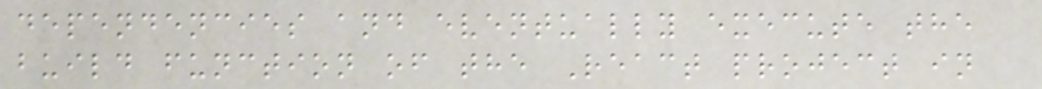dependencies and eventually execute the
build function of the React project in
